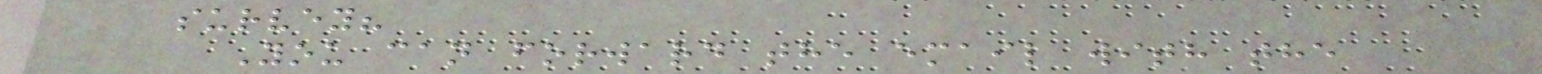survey?
You can forward the email with the
